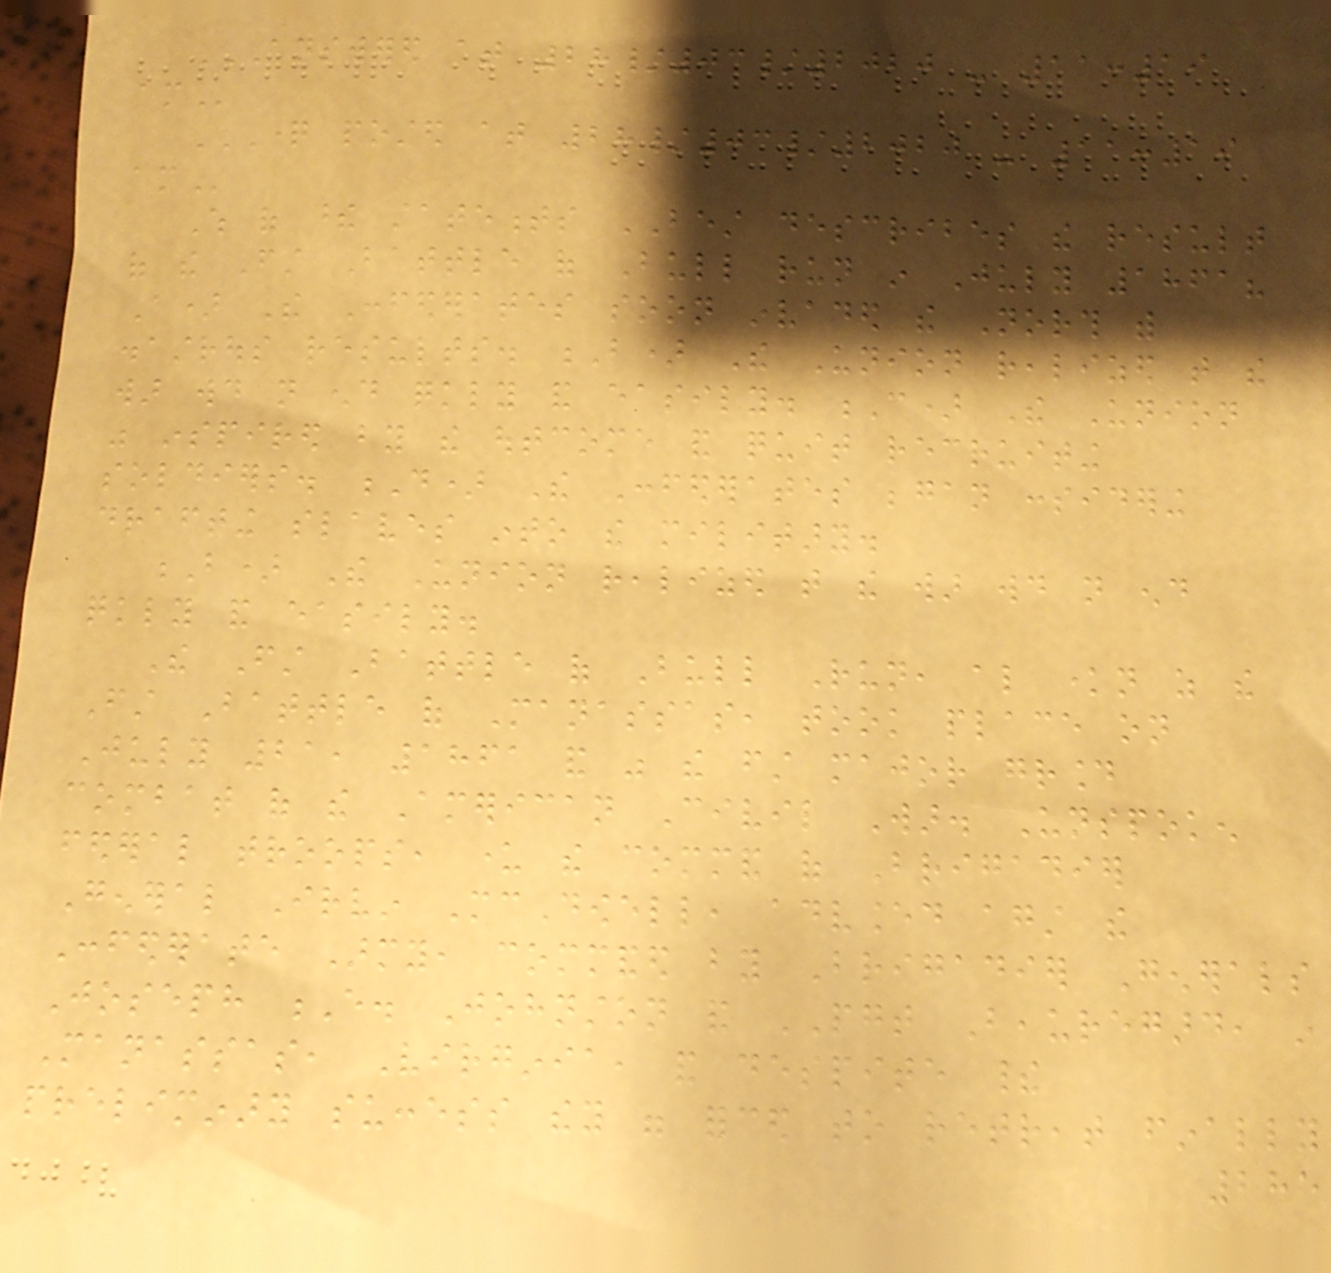ANSWERED AT 28/03/2020 - 11:19
AM
QUESTION POSTED AT 28/03/2020 - 11:19
AM
Which of these statements BEST describes the result
of the First Battle of Bull run in July 1861?
A) The Confederates soon invaded the North with
disastrous results. B) The Union realized that the
war would not end quickly and easily. C) The Union
was inspired by the outcome and quit recruiting
soldiers. D) The Confederates began considering
drafting slaves into the military.
B) The Union realized that the war would not end
quickly and easily.
The First Battle of Bull Run, also known as the
First Battle of Manassas, took place on
July 21, 1861 and was the first major ground
combat of the American Civil War. Unspoken
federal troops, under the command of Brigadier
General Irvin McDowell, advanced against the
Confederate Army, commanded by Brigadier Generals
Joseph E. Johnston and PGT Beauregard, in
Manassas, Virginia, and despite their
preliminary success they were forced to retreat finally
285
